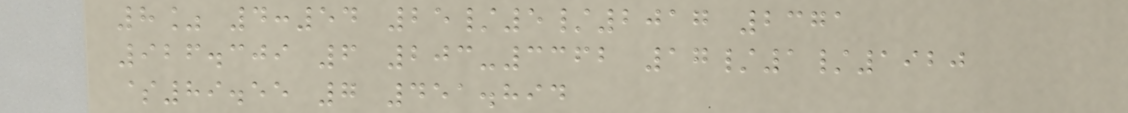8% 4:54 25/5/2017 2371
926.309 6 203-3362 17/1/1920
$89.55 7 451.894
